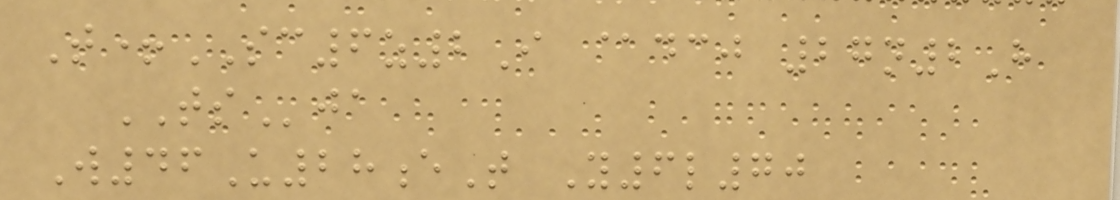T+SC6z2I @dcj 27n2H
TSja
W46U28eT Y6l70
